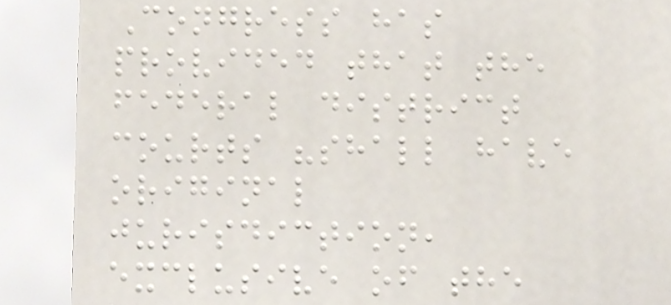Congress has
provided that the
federal district
courts "shall have
original
jurisdiction,
exclusive of the
